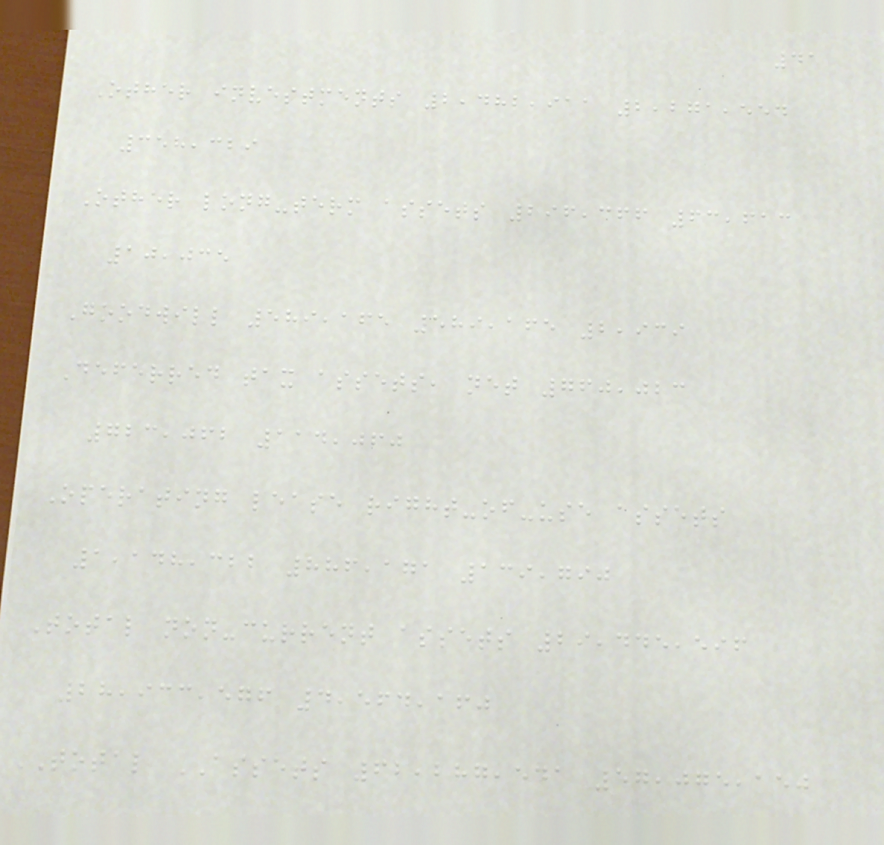41
Other investments 2,482,911 2,271,554
358,329
Other long-term assets 296,366 63,613
10,035
Goodwill 589,165 589,165 2,939
Deferred tax assets, net 760,023
723,062 114,060
Operating lease right-of-use assets
1,148,322 886,171 139,790
Total non-current assets 29,445,596
28,933,576 4,564,160
TOTAL ASSETS 62,287,541 57,075,150
